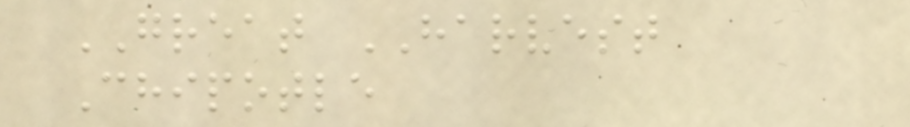GREAT HARVEST
Chipotle
